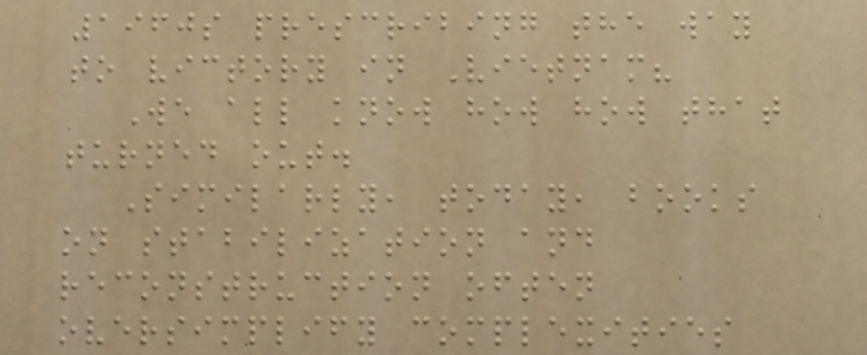1960s prescribing the way
to victory in Vietnam?
We all know how how that
turned out.
Similarly, today, books
on stabilization and
reconstruction often
oversimplify complexities
